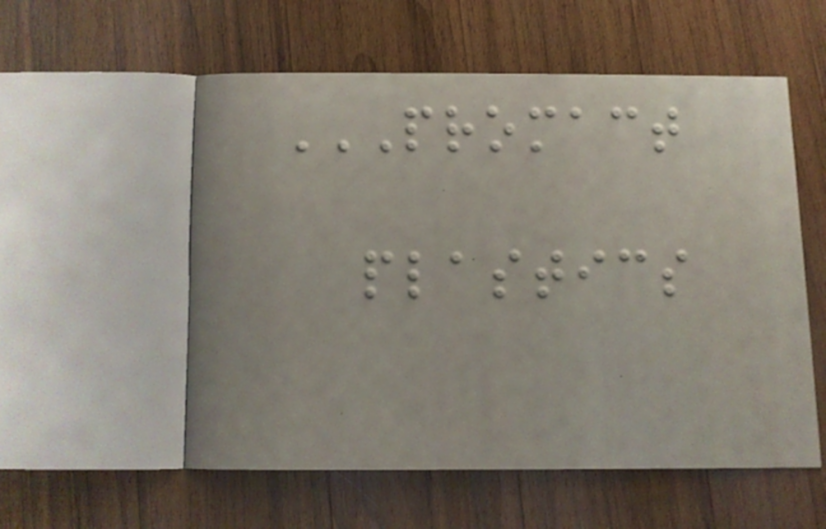PROMACT
PLASTICS
